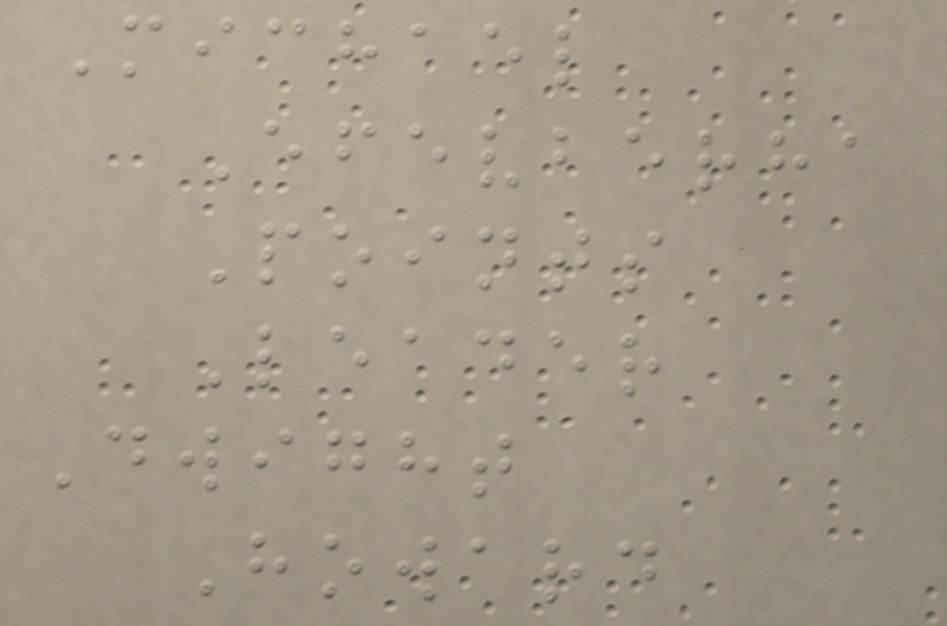Michael
Efevberha
Points
Leader
Dwight
Howard
